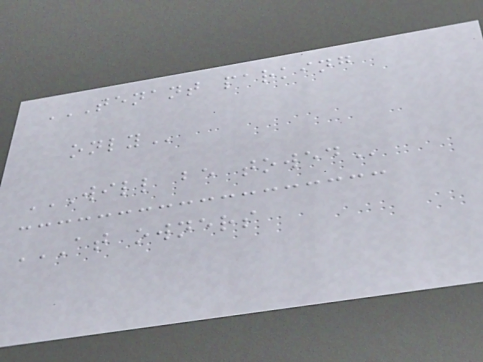TENANT PARKING
ONLY
WILL BE TOWED
AT OWNERS
